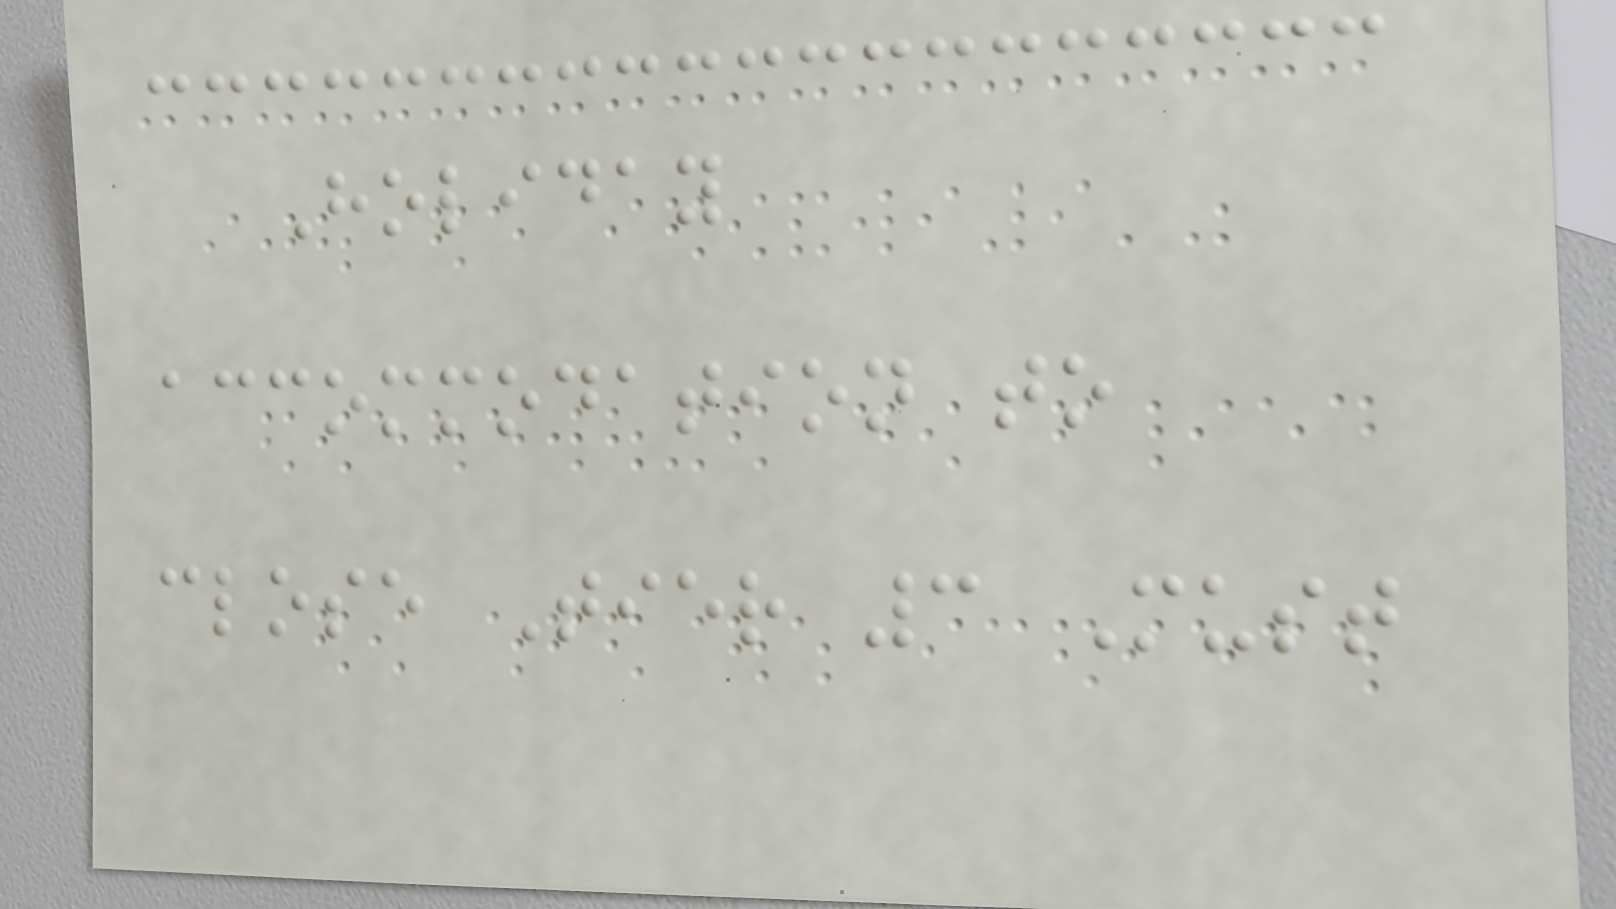Holiday
accommodation to
close Tier 3 Must
